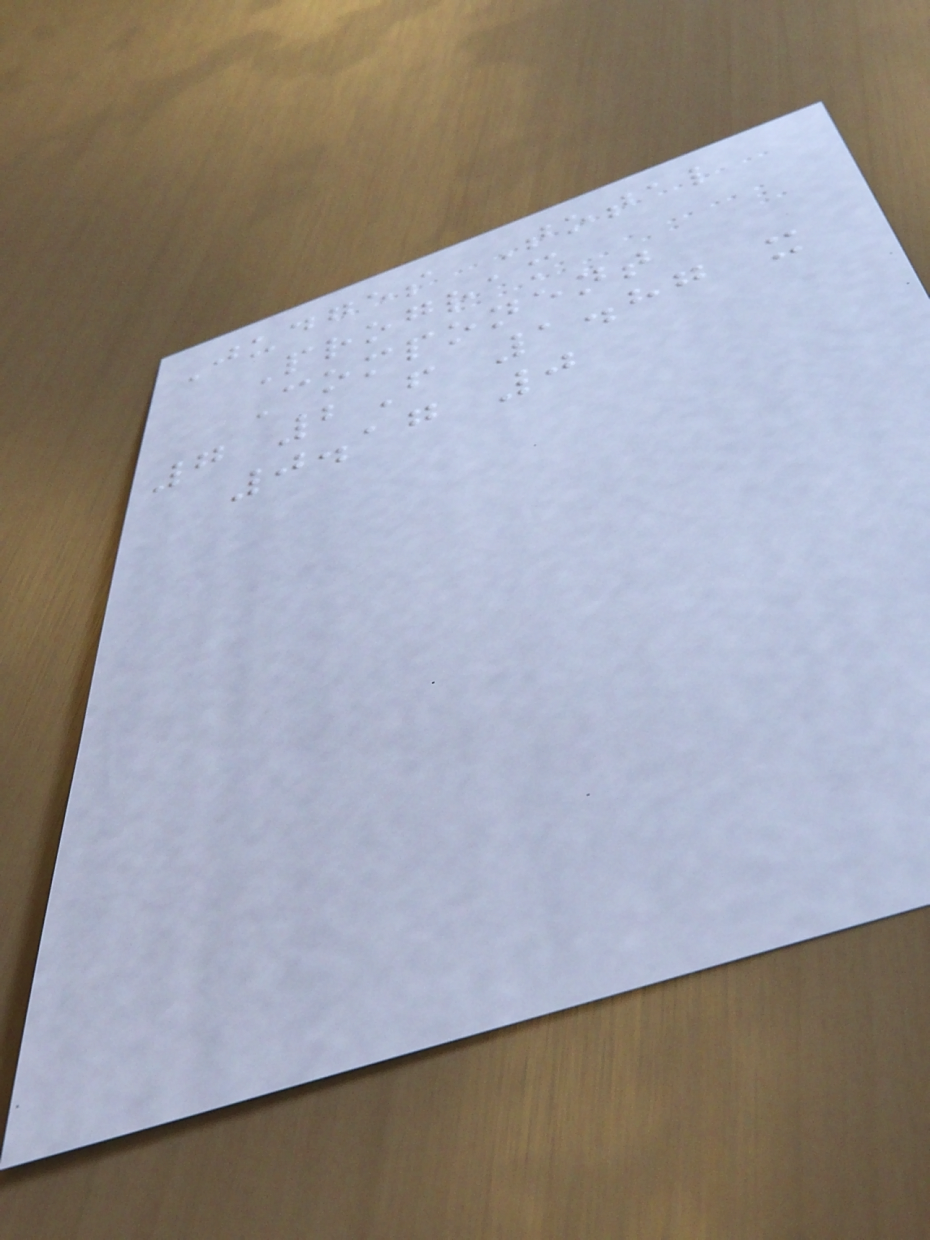Judges Total
Program
Component
7 2F 1.87 x
0.17 0
